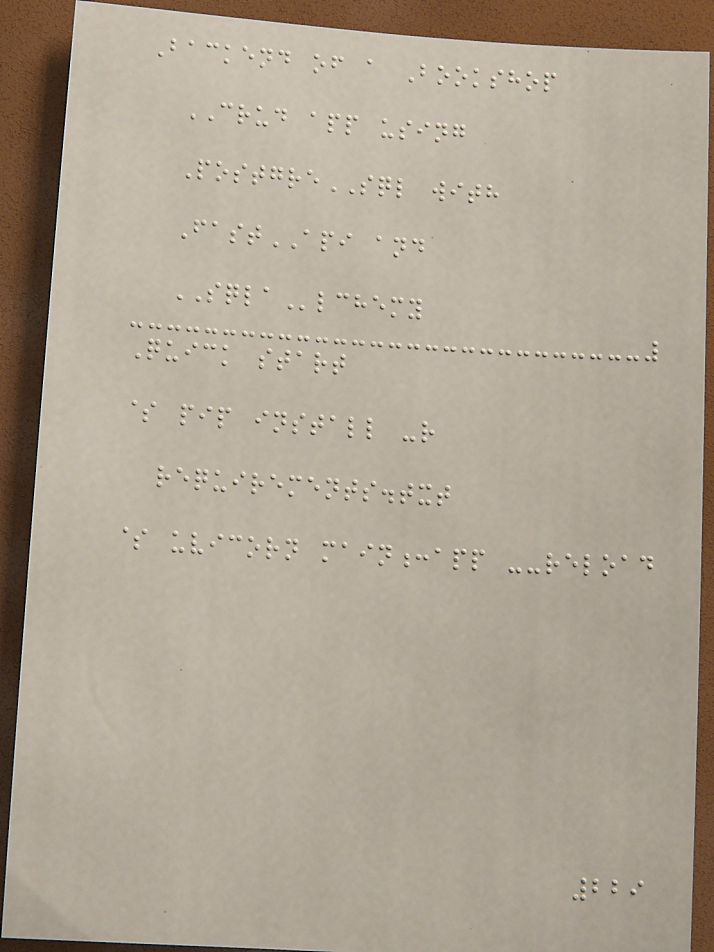Backend of a Bookshop
CRUD app using
PostgreSQL with
FastAPI and
SQLAlchemy
Quick start
$ pip install -r
requirements.txt
$ uvicorn main:app --reload
229
